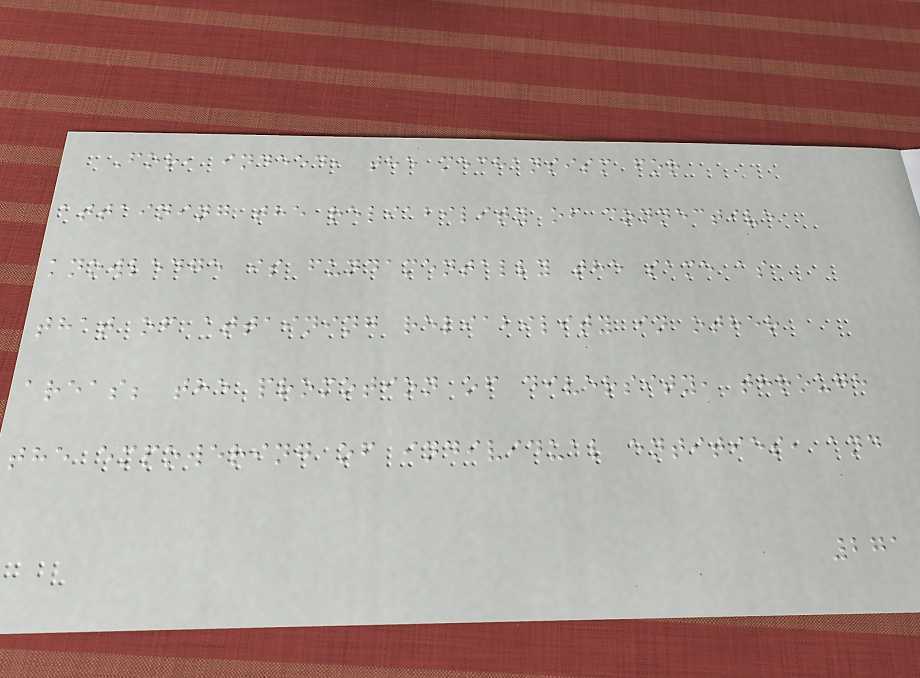For, indeed, the mechansism for
attaining the reliability of connective
knowledge is fundamentally the same as
that of attaining reliability in other
areas; the promotion of diversity, through
the empowering of individual entities, and
271
